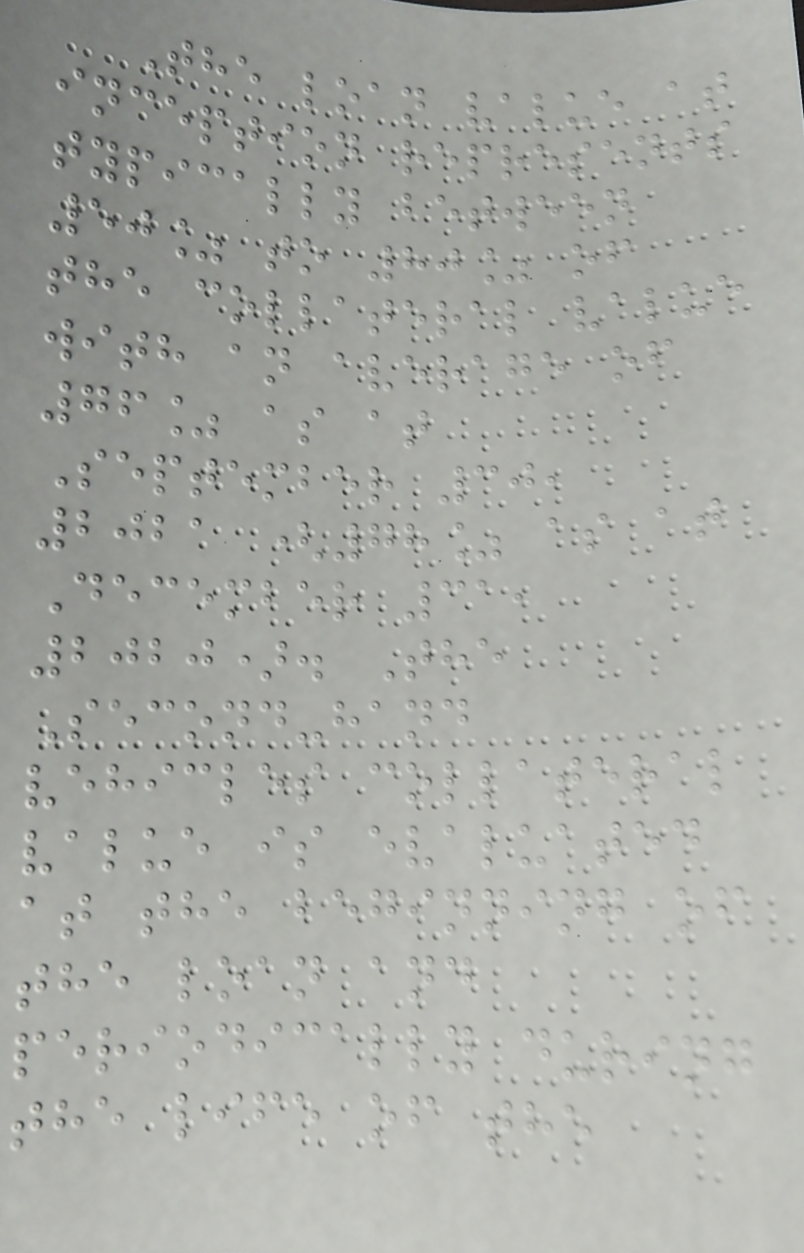The loan value at
inception represents
typically between
50% to 80% of
the collateral value
with an average of
76% as at
September 30,
2021 (78% as at
December 31,
2020). The
Second-hand
vehicles collateral
value is evaluated
at the beginning of
the loan and
periodically during
the life of the
